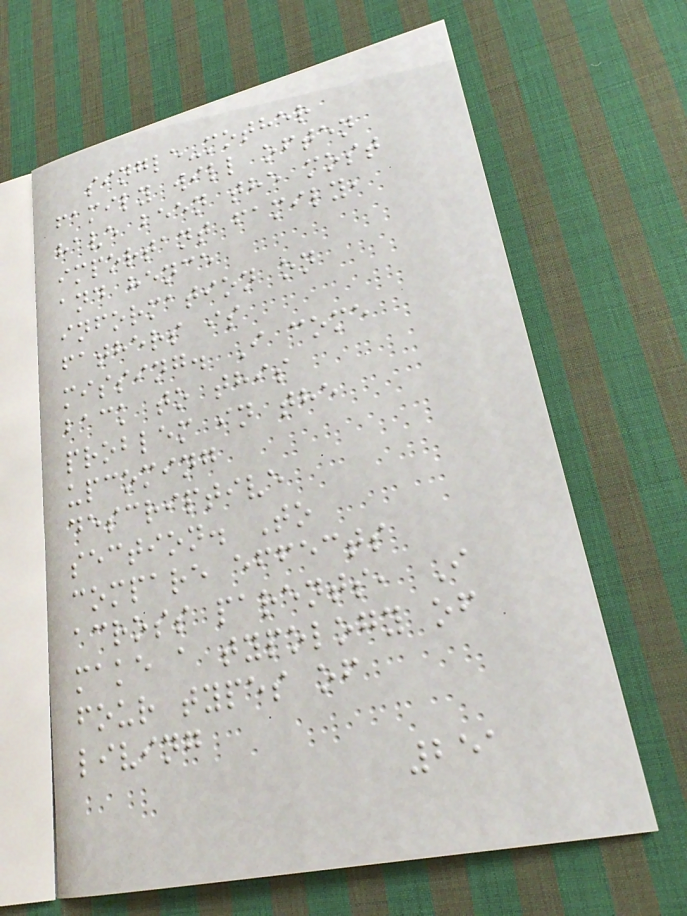single-mother
family will often
have been the most
important family,
and hence
information on
fathers is
missing. I come
back to this
problem in the
upcoming
descriptive
section. To
compare effects
across parents, I
make a typology of
four types of
living
251
